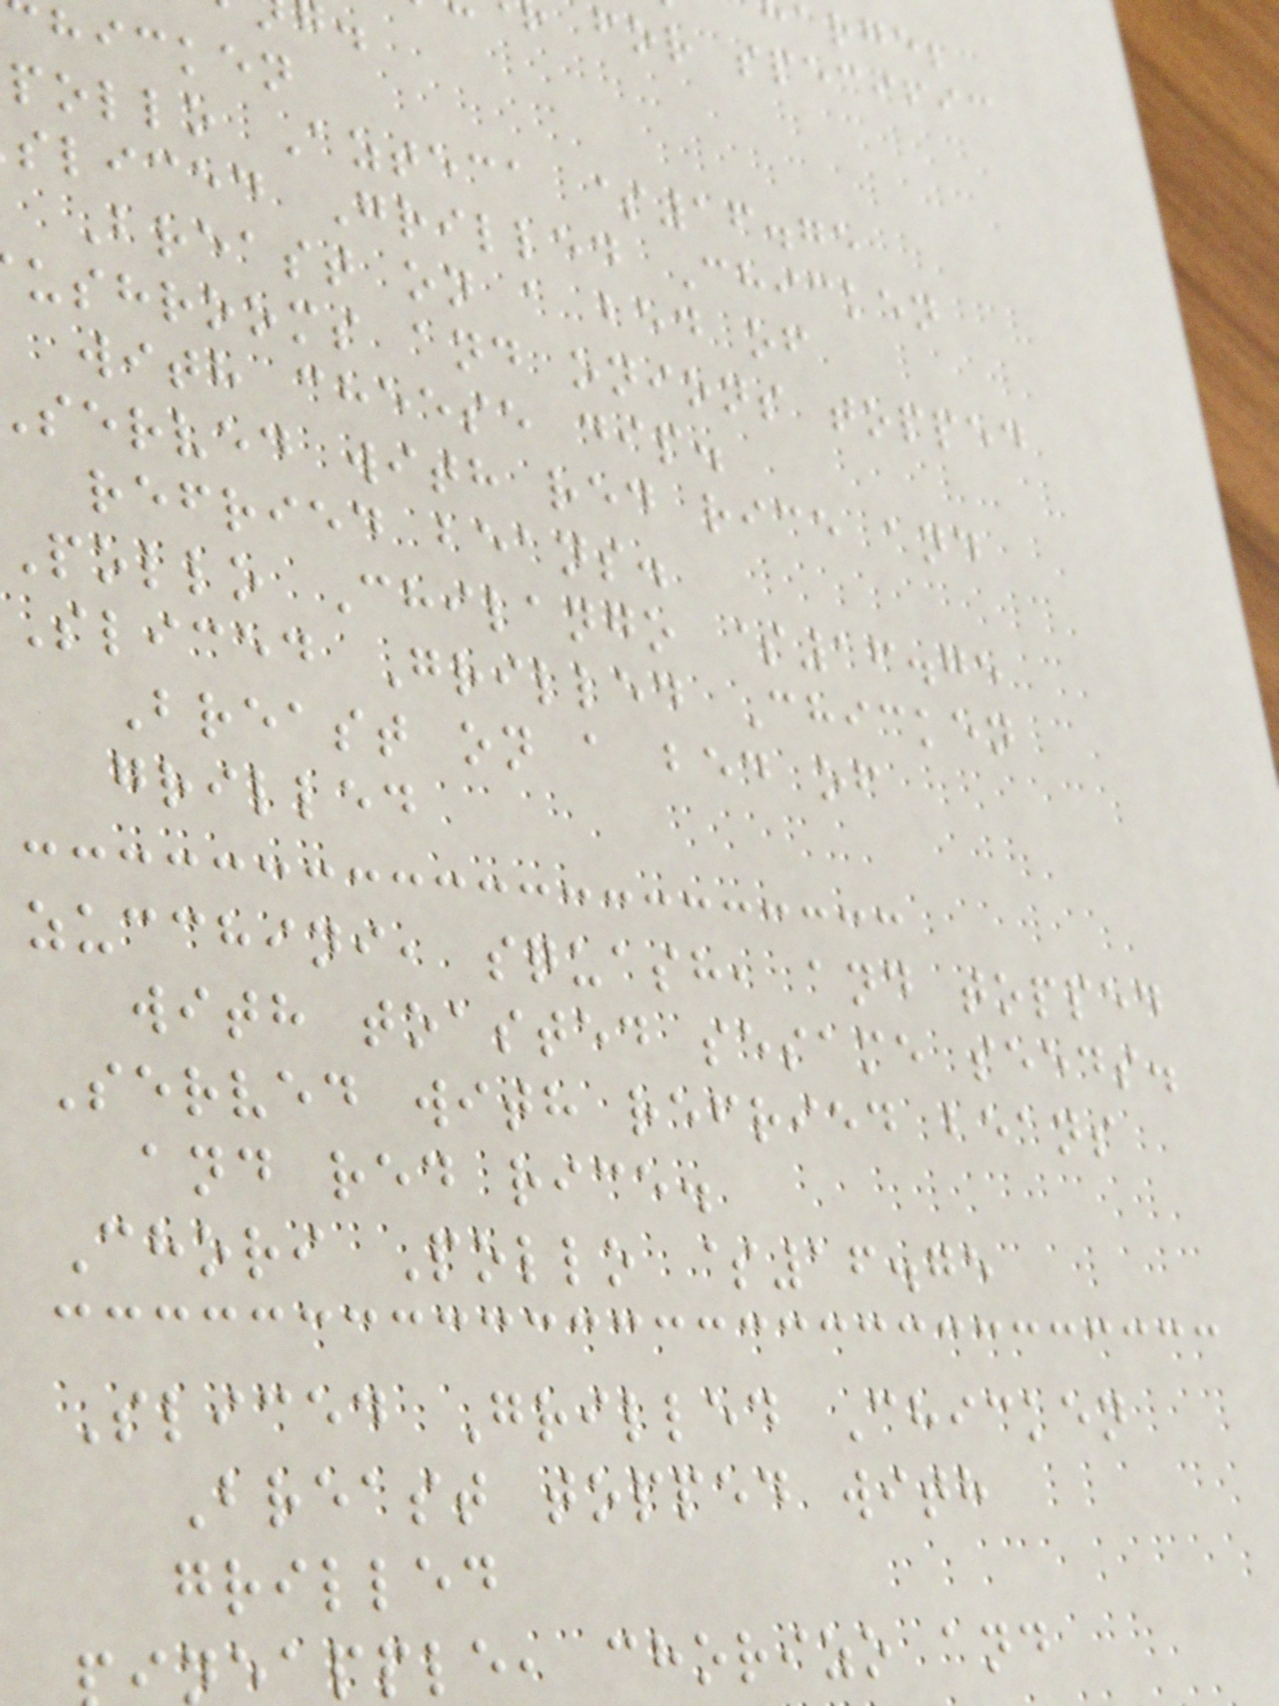for specific
hicken
pollo Azteca $16.75
sliced Grilled Chicken
Breast on a bed of
ushrooms and onions topped
with cheese dip.
served with red rice and
refried beans.
Pollo Chilango $16.75
Sliced Grilled Chicken
Breast on a bed of
grilled
zucchini, squash, and topped
with toasted sesame seeds.
Served with refried beans
and red rice.
Chori Pollo $16.75
Sliced Grilled Chicken
Breast topped with
grilled
eapple, chorizo and
